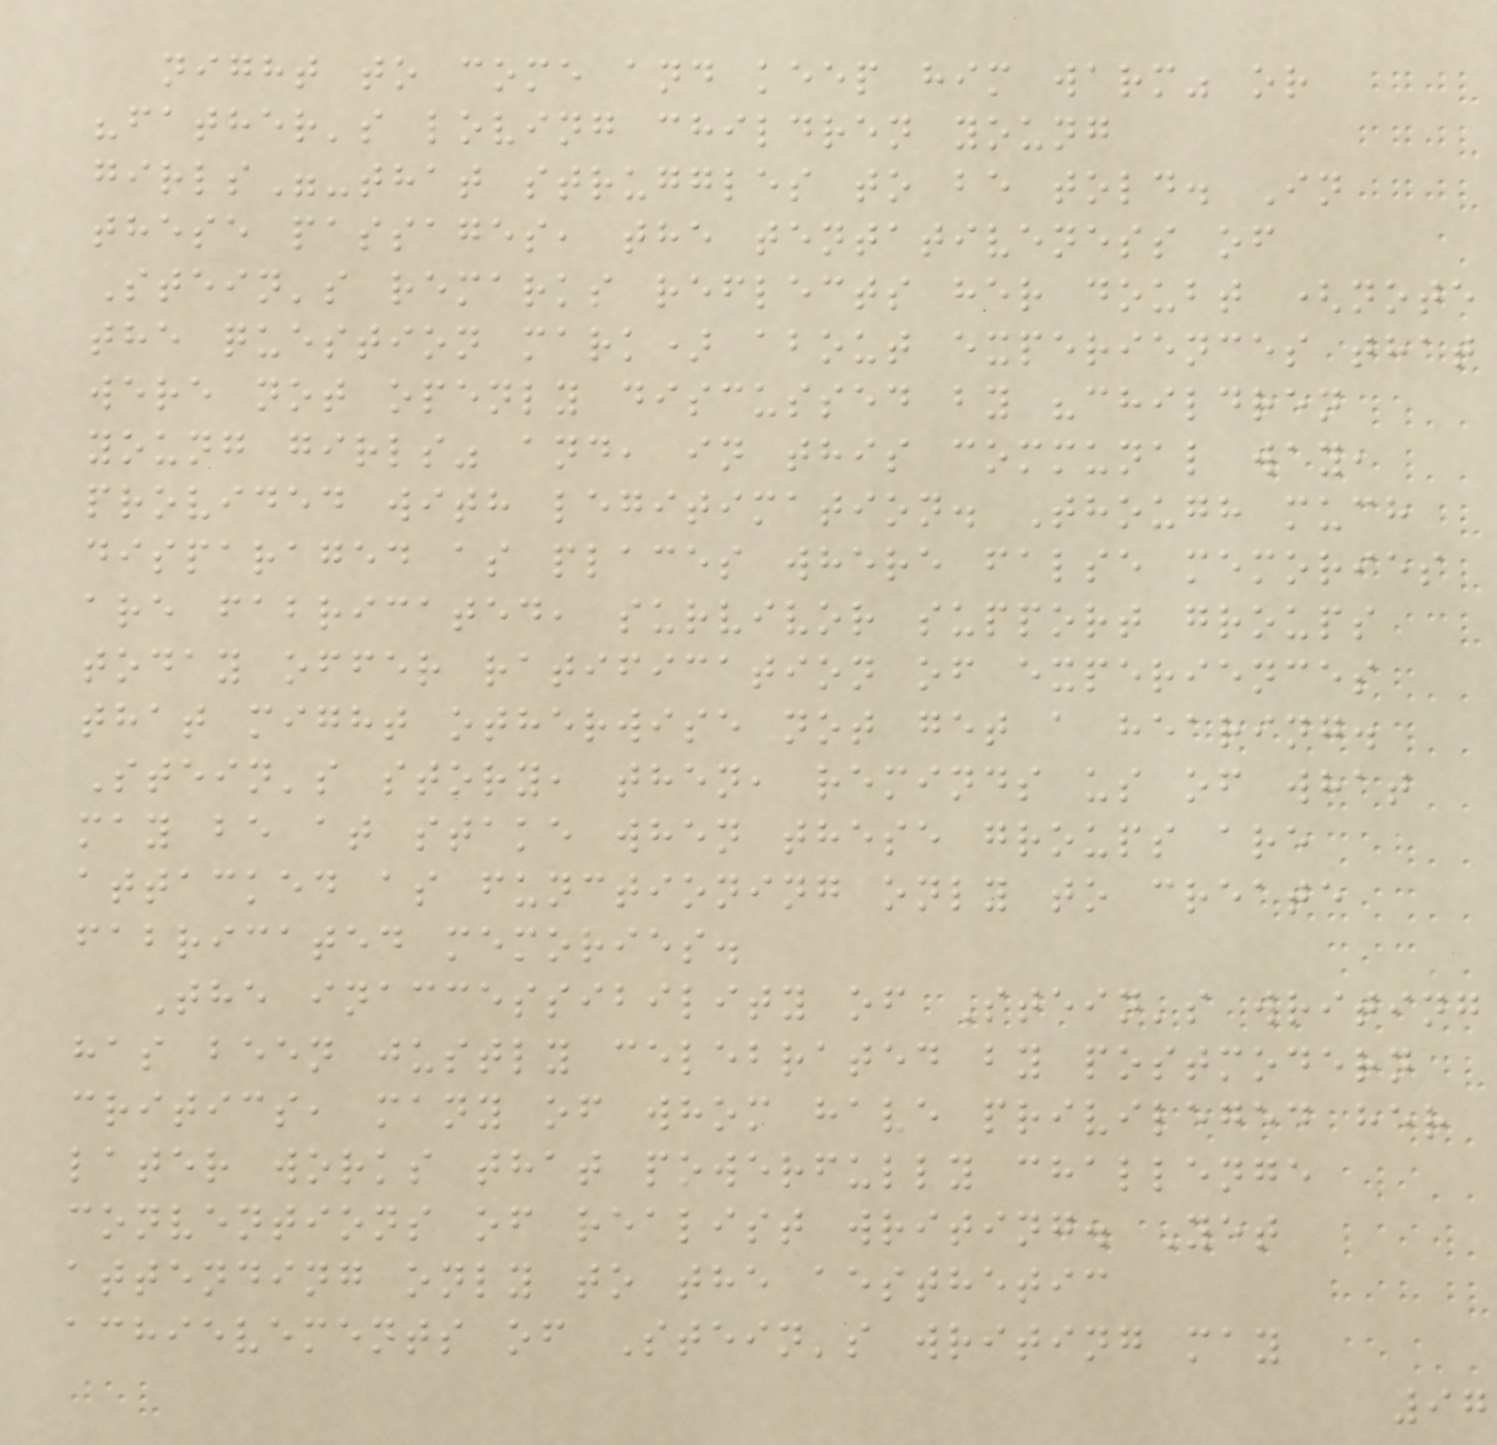night to come and keep him warm" or
"father's loving children young
girls"-that struggles to be told. In
these passages, the tentativeness of
Stein's remarks reflects her doubt (note
the question mark) about experiences that
were not openly discussed by "children
young girls" and, in this communal way,
provided with legitimation. Though much
disparaged as places where false memories
are fabricated, survivor support groups
today offer ratification of experiences
that might otherwise not get a hearing.
Stein's story, then, reminds us of what
may be at stake when these groups are
attacked as functioning only to create
fabricated memories.
The inaccessibility of Stein's writing
has been justly celebrated by postmodern
critics, many of whom have privileged her
later works that powerfully challenge
conventions of realist writing. Yet
attending only to the aesthetic
achievements of Stein's writing may
97
